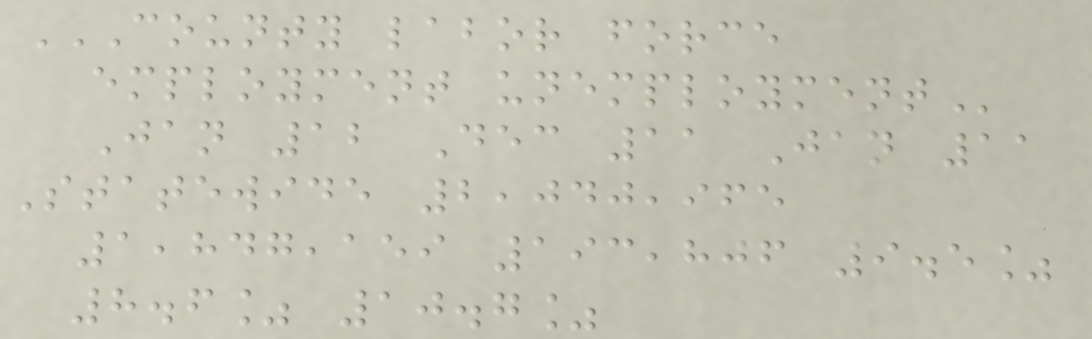COUNTY LABOR FORCE
EMPLOYMENT UNEMPLOYMENT
Jan 12 Dec 11 Jan 11
Statewide 2,040,965
1,847,159 193,806 9.5%
8.6% 10.7%
